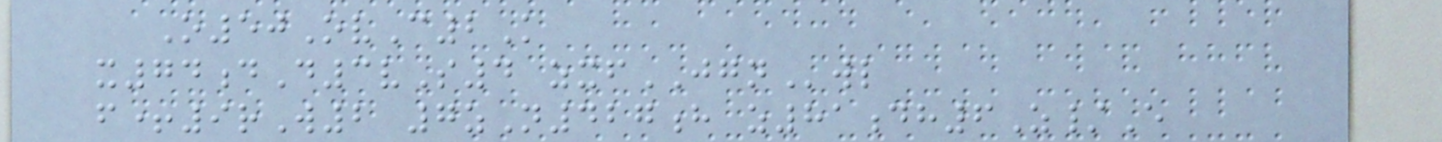O50OvC2K
x74dD3vS4 zxfJGNwl
f+9rW2 7zN427h z81dh6Z/E
